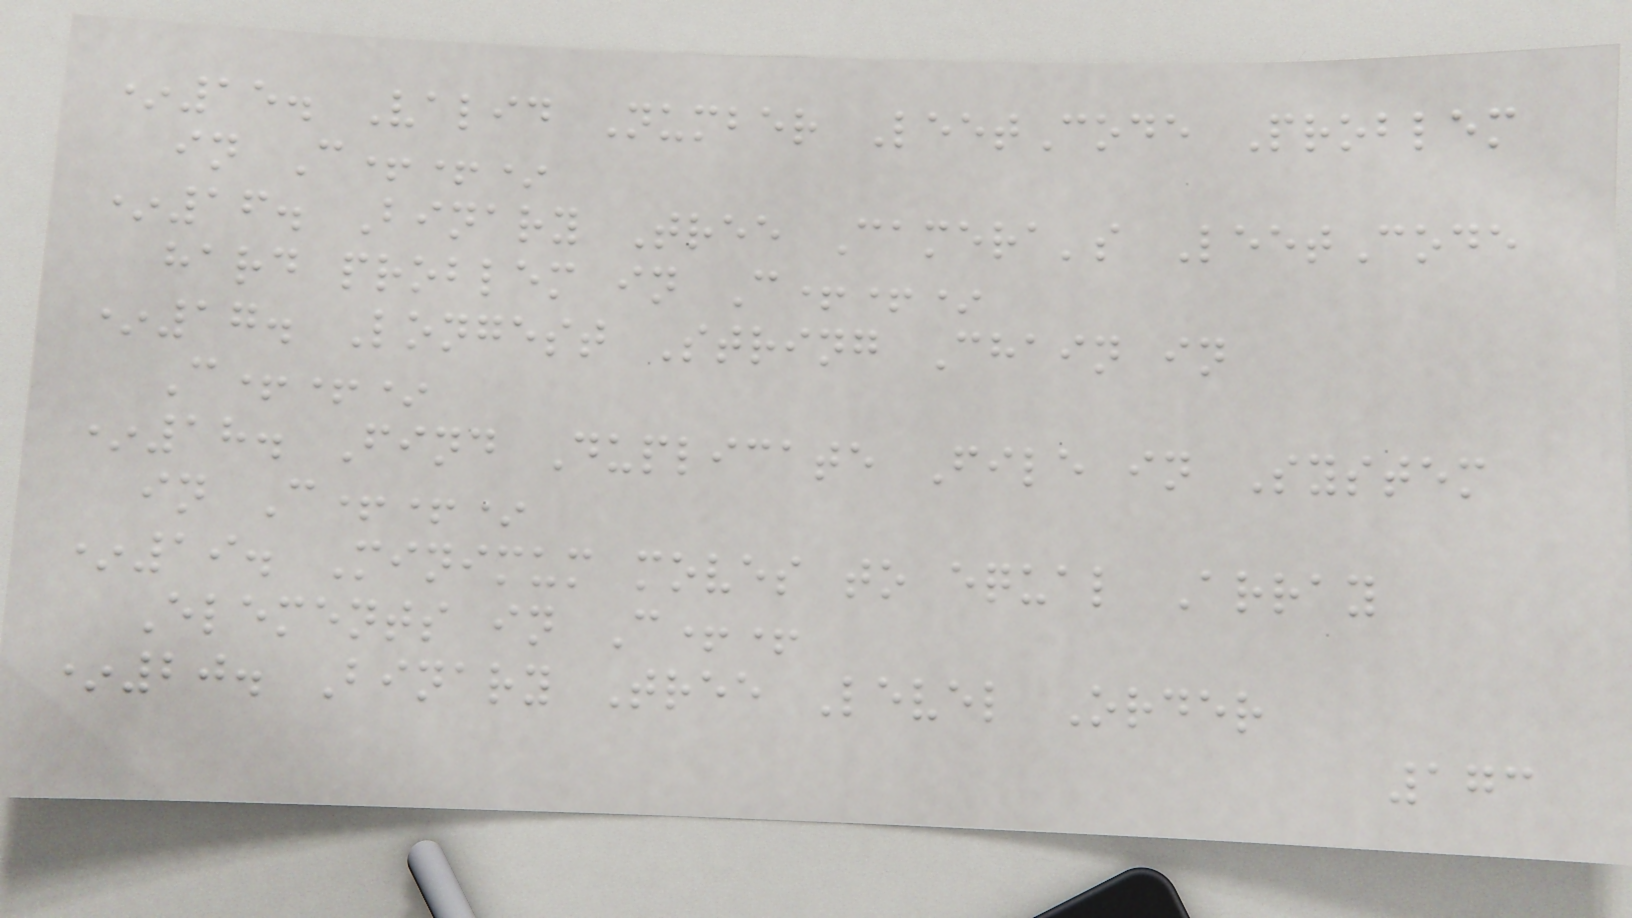*15. Valid Number LeetCode Problem
in C++*
*16. Binary Tree Camera's LeetCode
hard problem in C++*
*17. Longest String Chain in
C++*
*18. Find Duplicate File in System
in C++*
*19. Minimum moves to equal Array
Elements in C++
*20. Binary Tree Level Order
173
